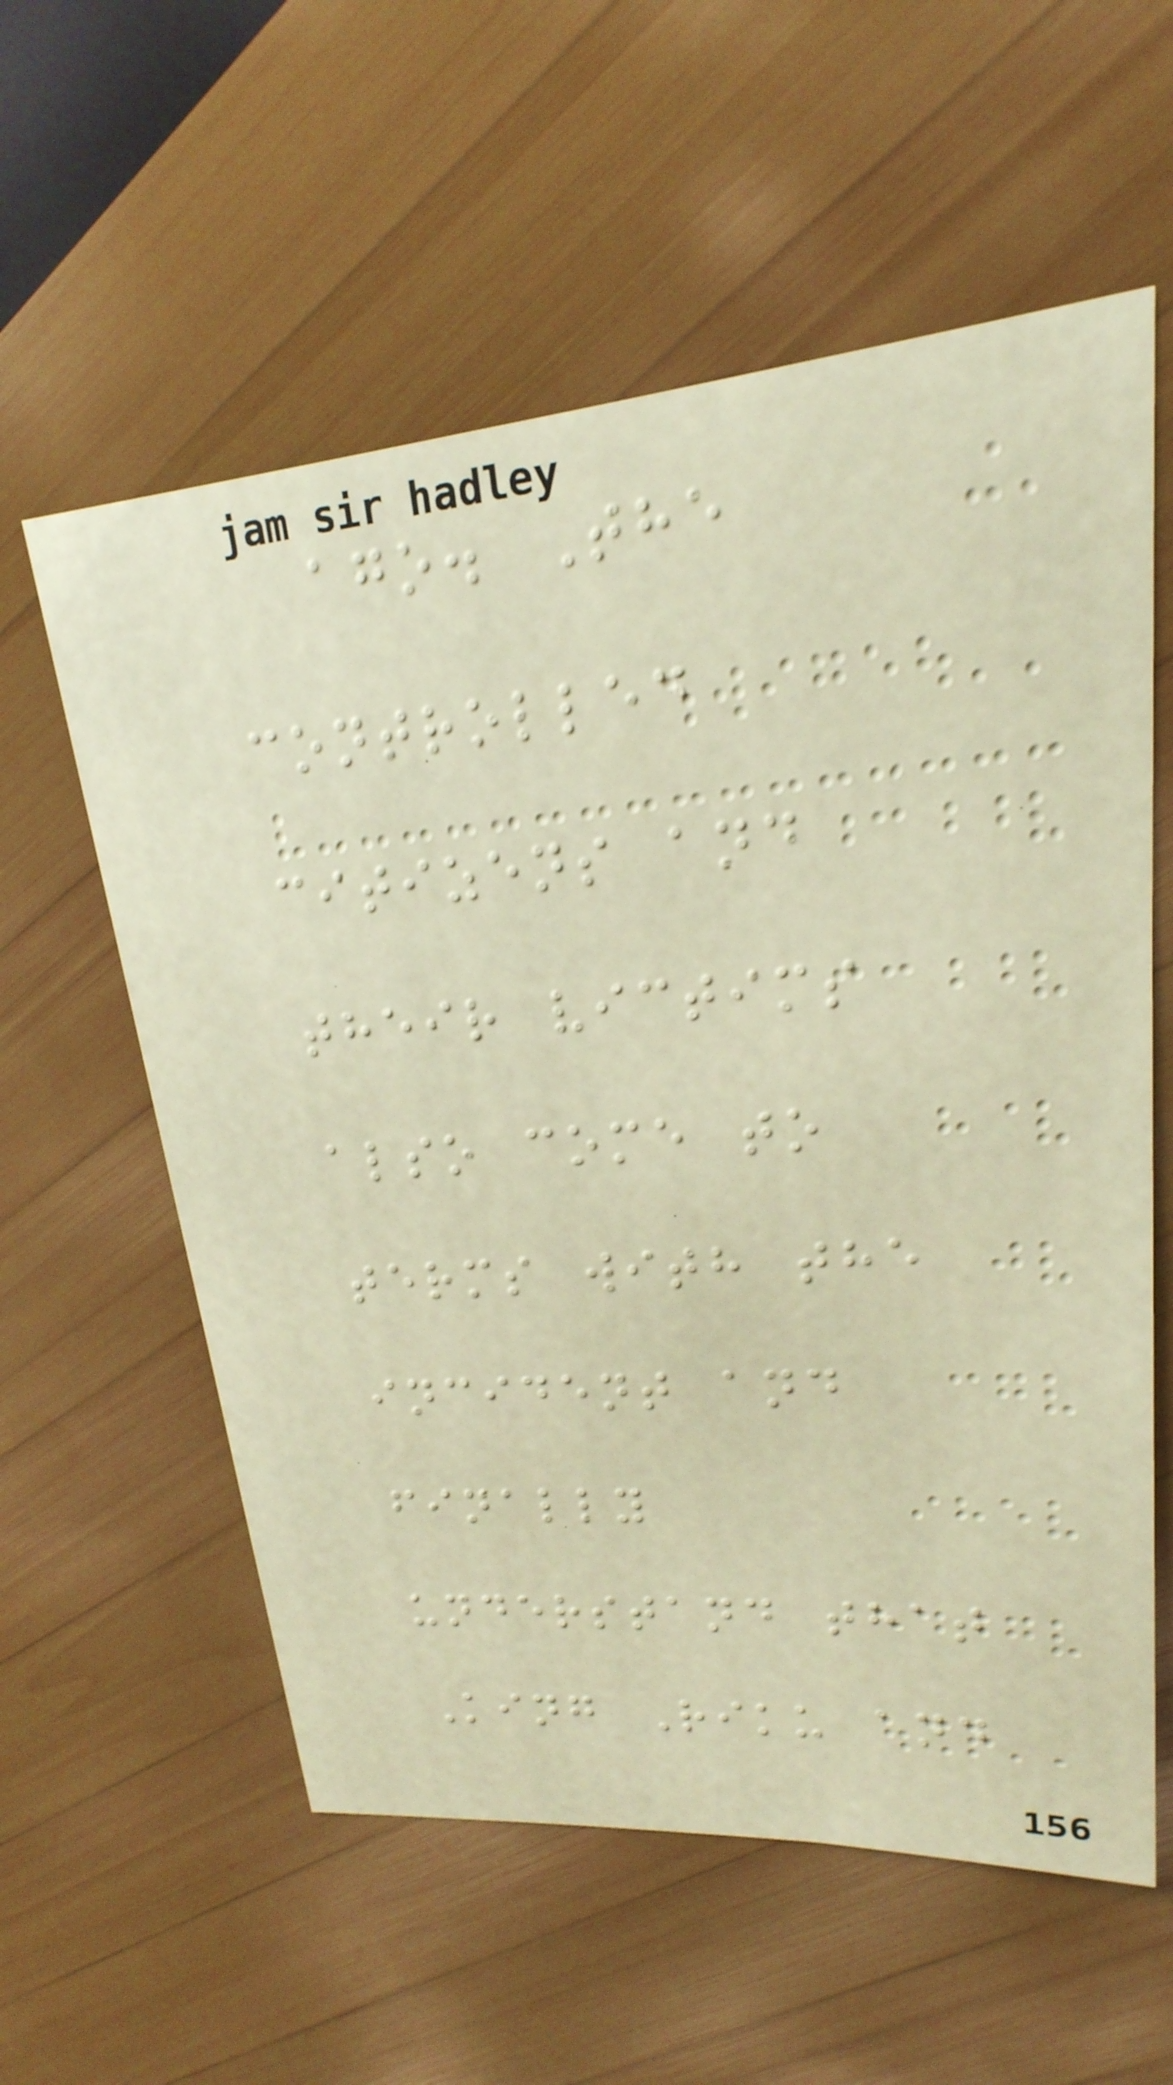ago. The
controlled
citizens and
their victims
also come to
terms with the
incident and
finally
understand that
King Riku and
